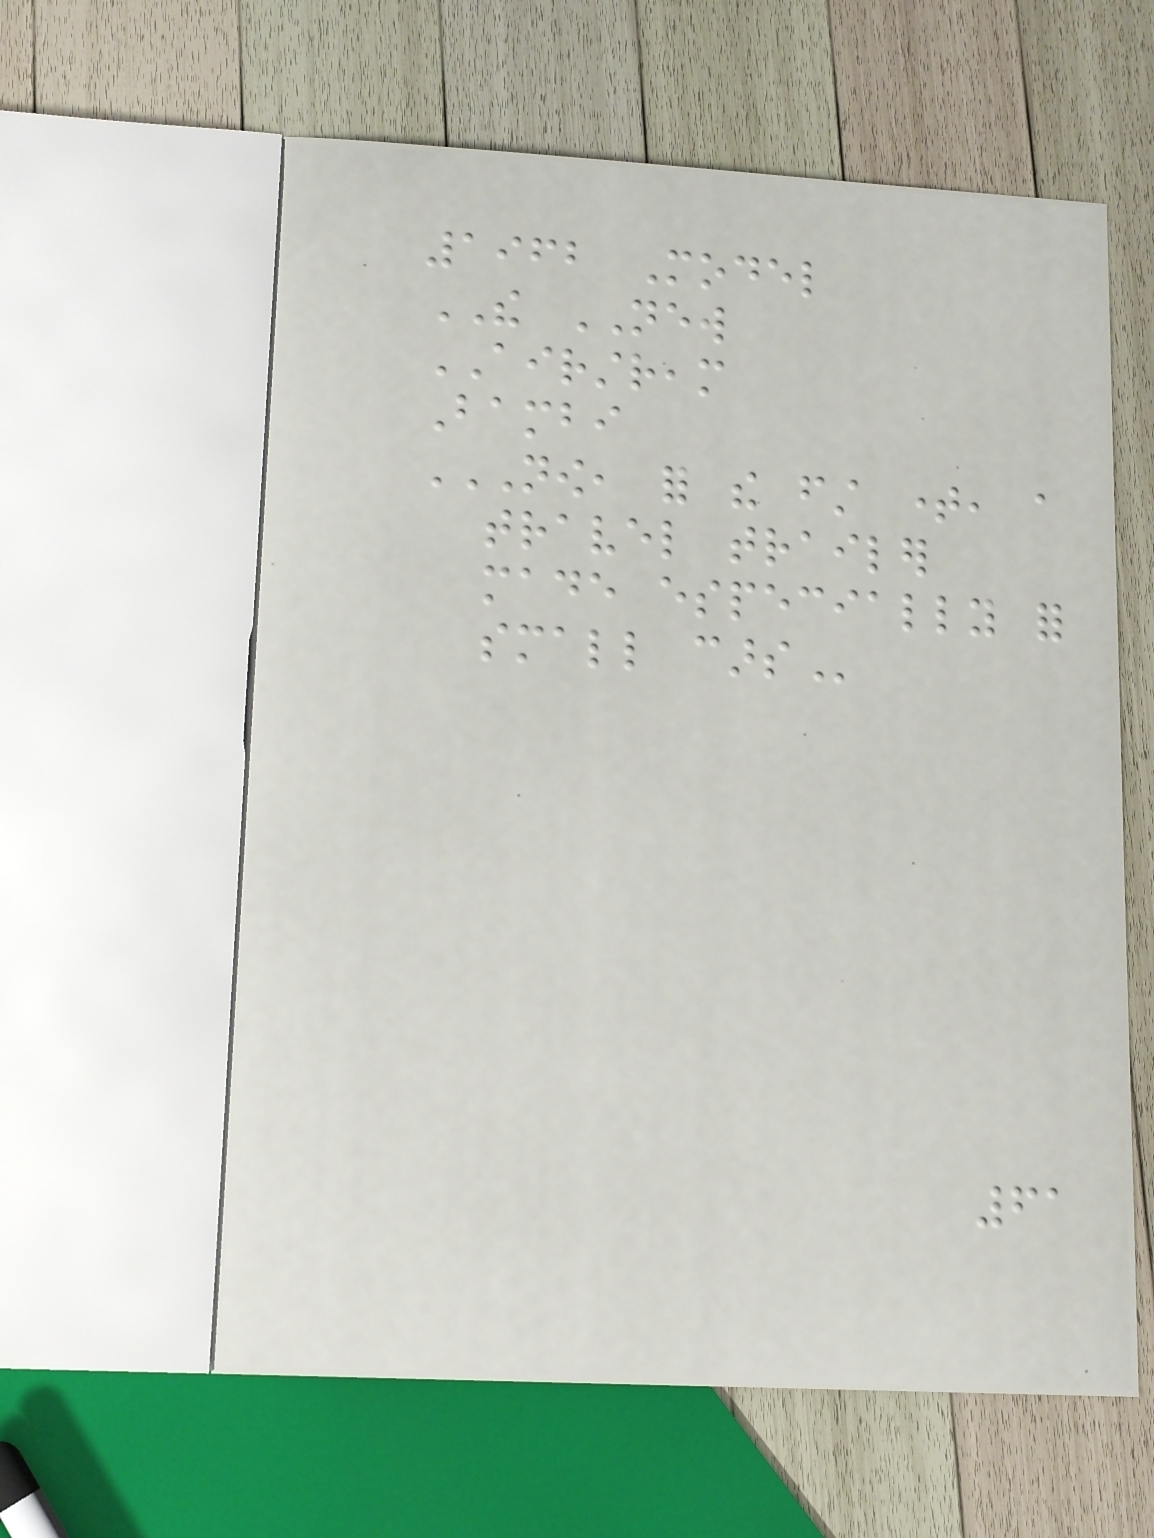1962 Model
THE NEW
AIRSTREAM
Bambi
NOW, FOR THE FIRST TIME, A
TRAVEL TRAILER
MADE ESPECIALLY FOR
SMALL CARS
61
